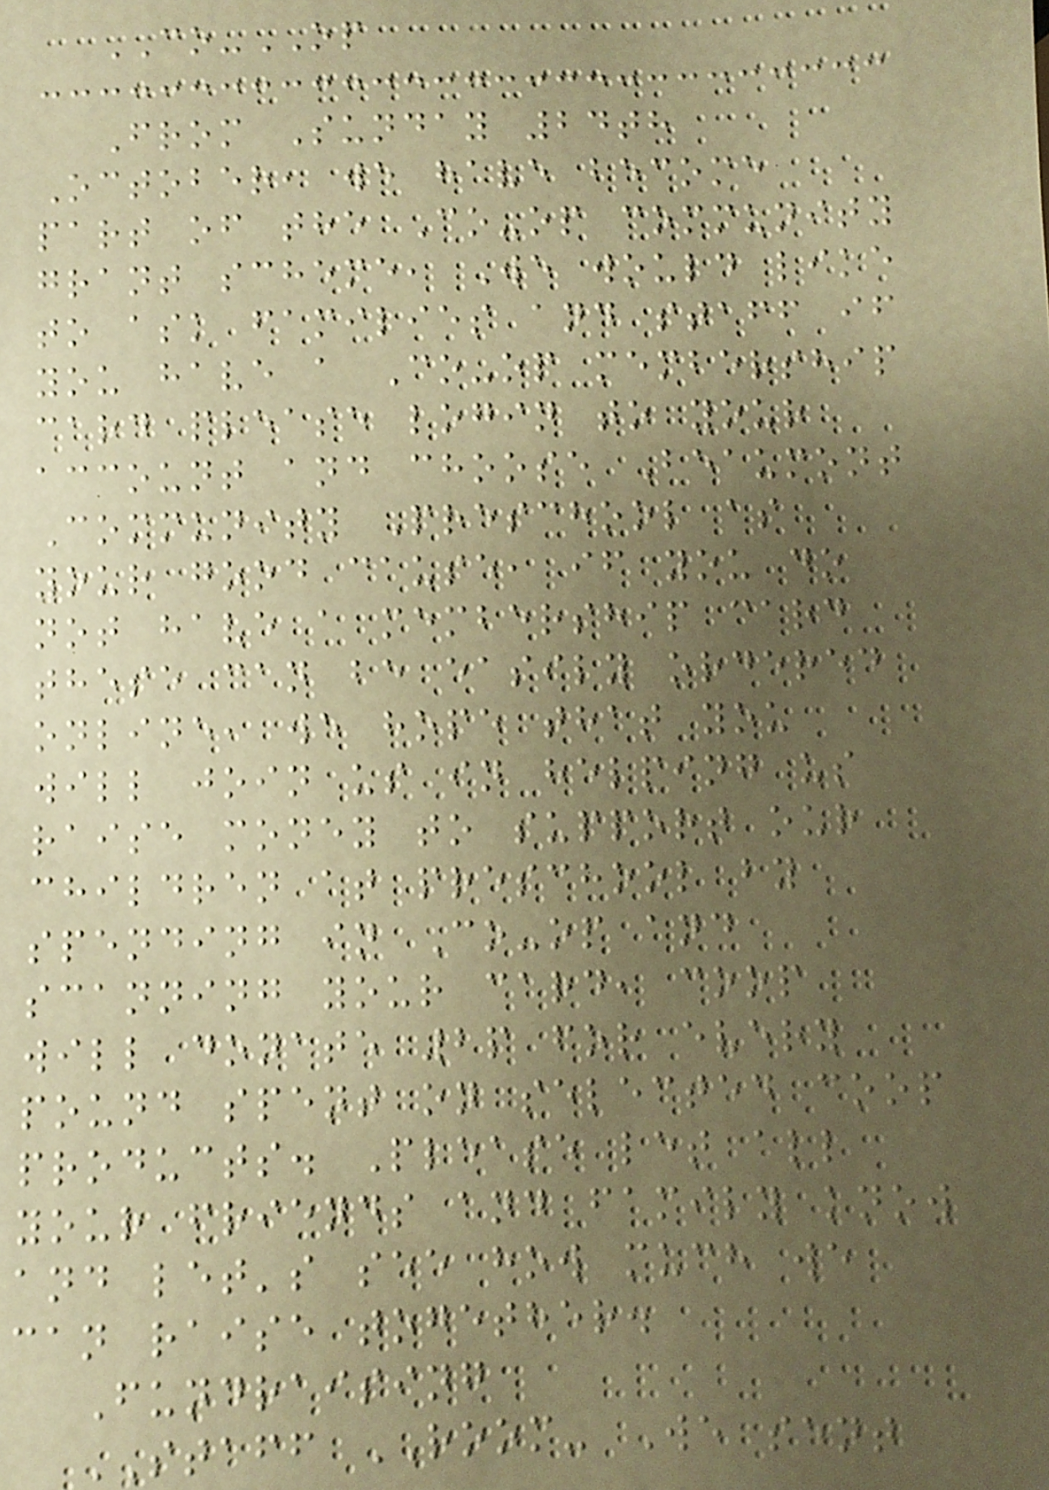CO-OP
From Sunday 24th
October, we have become
part of the Co-op community
grant scheme, We would like
to ask families and staff if
you have a Co-op membership
card please login to your
account and choose Beaumont
Community Preschool as
your good cause, if you do
not have a membership card
these can be easily ordered
online, we hope that you
will join us in helping us
raise money to support our
children at preschool by
spending in Co-op and
scanning your card, coop
will donate 2p for every
pound spent on selected coop
products. Please let all
your friends and family know
and let's see how much we
can raise together.
Fundraising
STAFF ROOM- We sent
